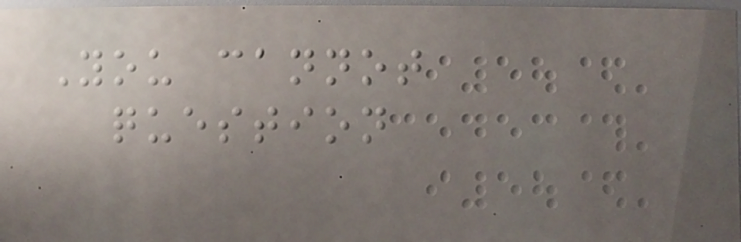You cannot
question
